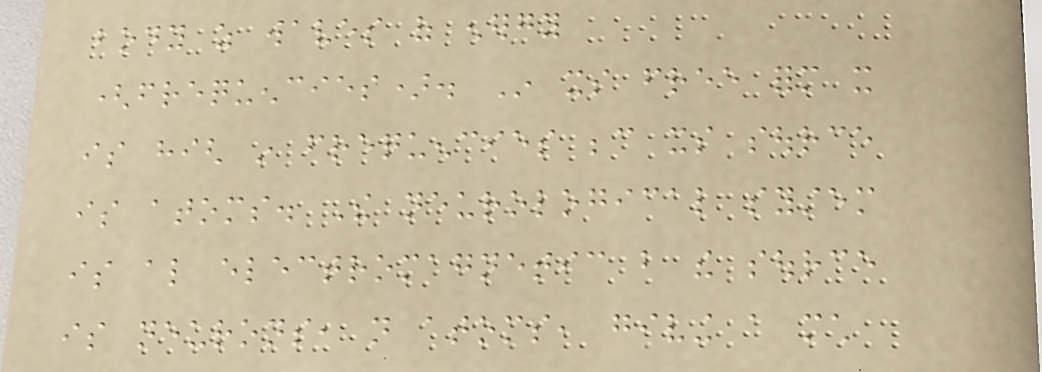body as waves of energy
(frequencies). In its free form it
is high in frequencies because its source
is atoms. The neurological system
is also electromagnetic but the source
is neurons, not atoms, giving a much
